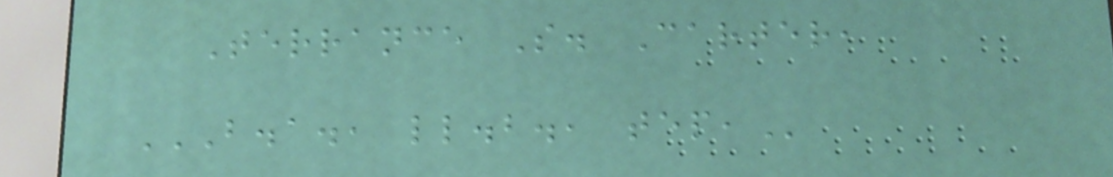Terrance S. Carter,
B.A., LL.B., TEP,
